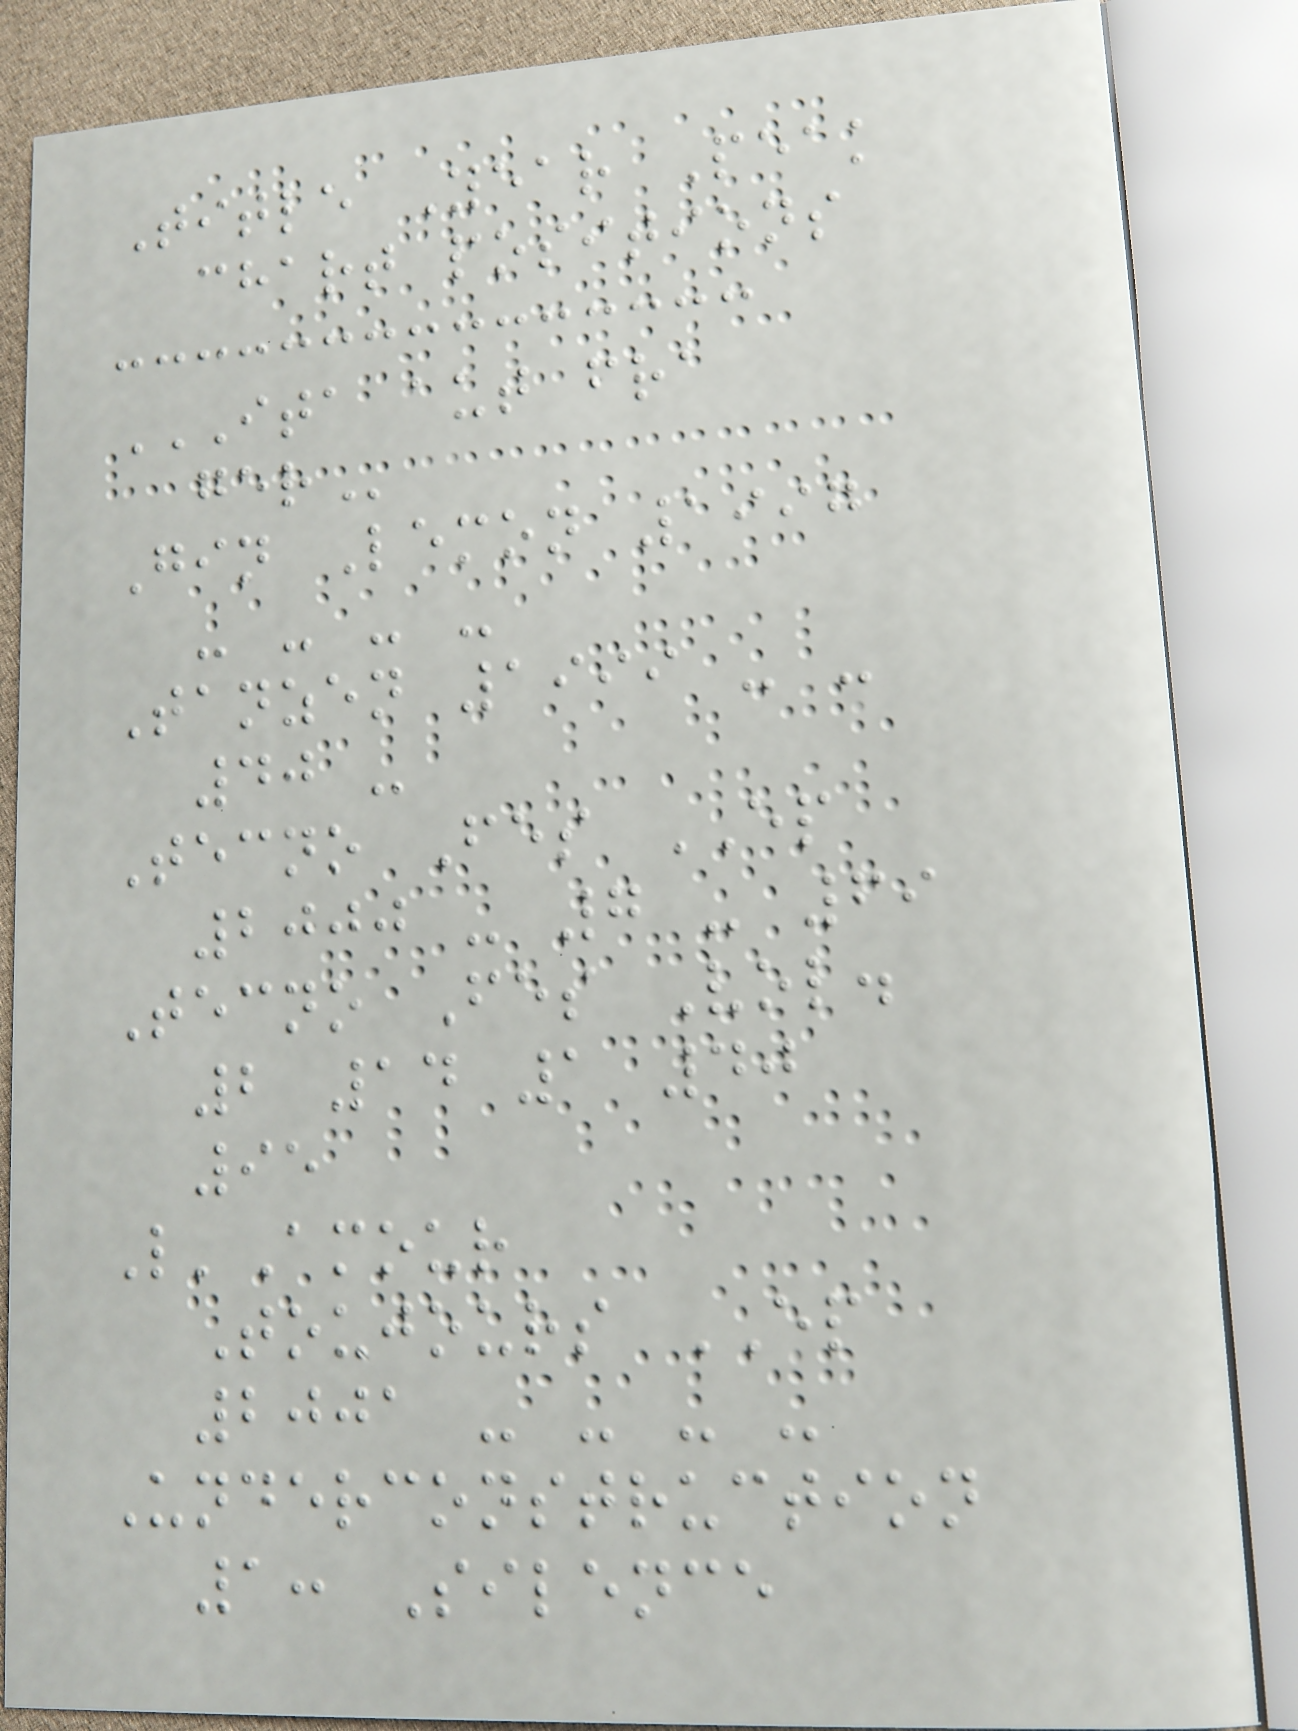Title Year Peak
chart positions
ITA AUT FRA
GER
Gin Lemon 1997
- - - -
Tanzen 1999 - -
40 -
Tecno Fes EP
2000 - 7 - 69
Tecno Fes Vol.
2 14 1 40
95
L'Amour
Toujours EP
2001 - - - -
Underconstruction
1: Silence
